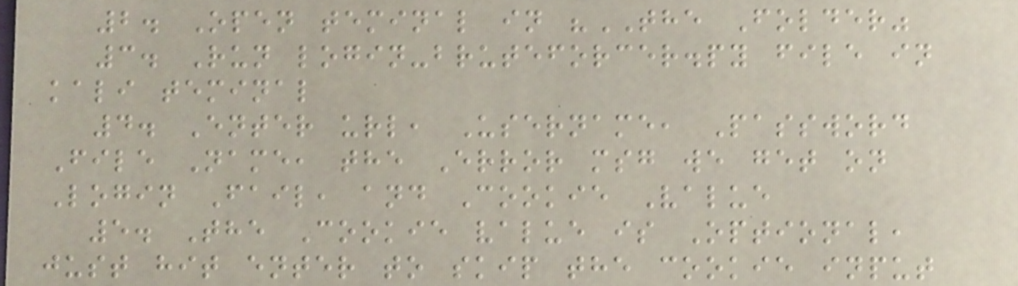2. Open teminal in "THE Folder"
3. Run login-bruteforcer.py file in
kali teminal
4. Enter url, Username, Password
File Name, the Error msg we get on
Login Fail, and Cookie Value
5. The Cookie value is Optional,
just hit enter to skip the cookie input
